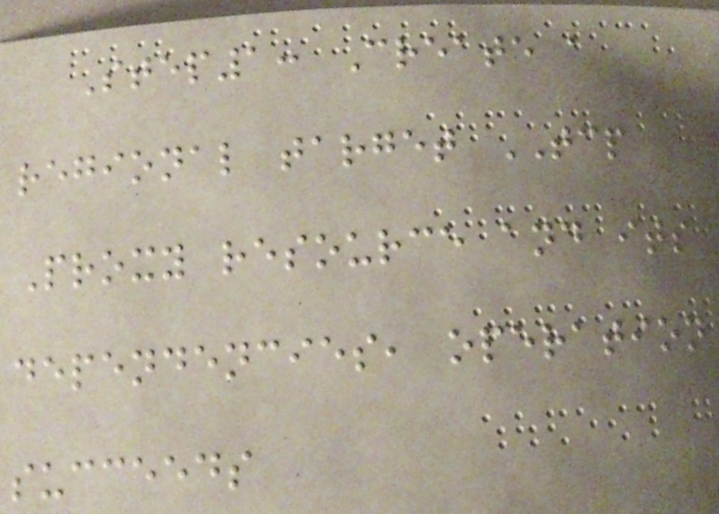Step1: Create a
regional target TCP
Proxy resource and its
dependencies, operation
succeeds
